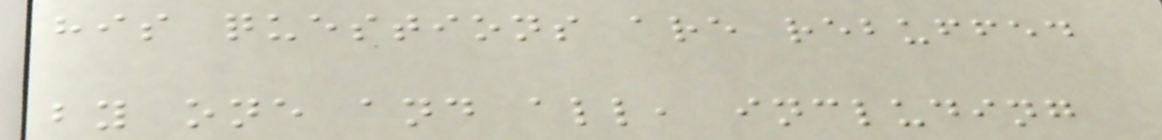his questions are rebuffed
by one and all, including
